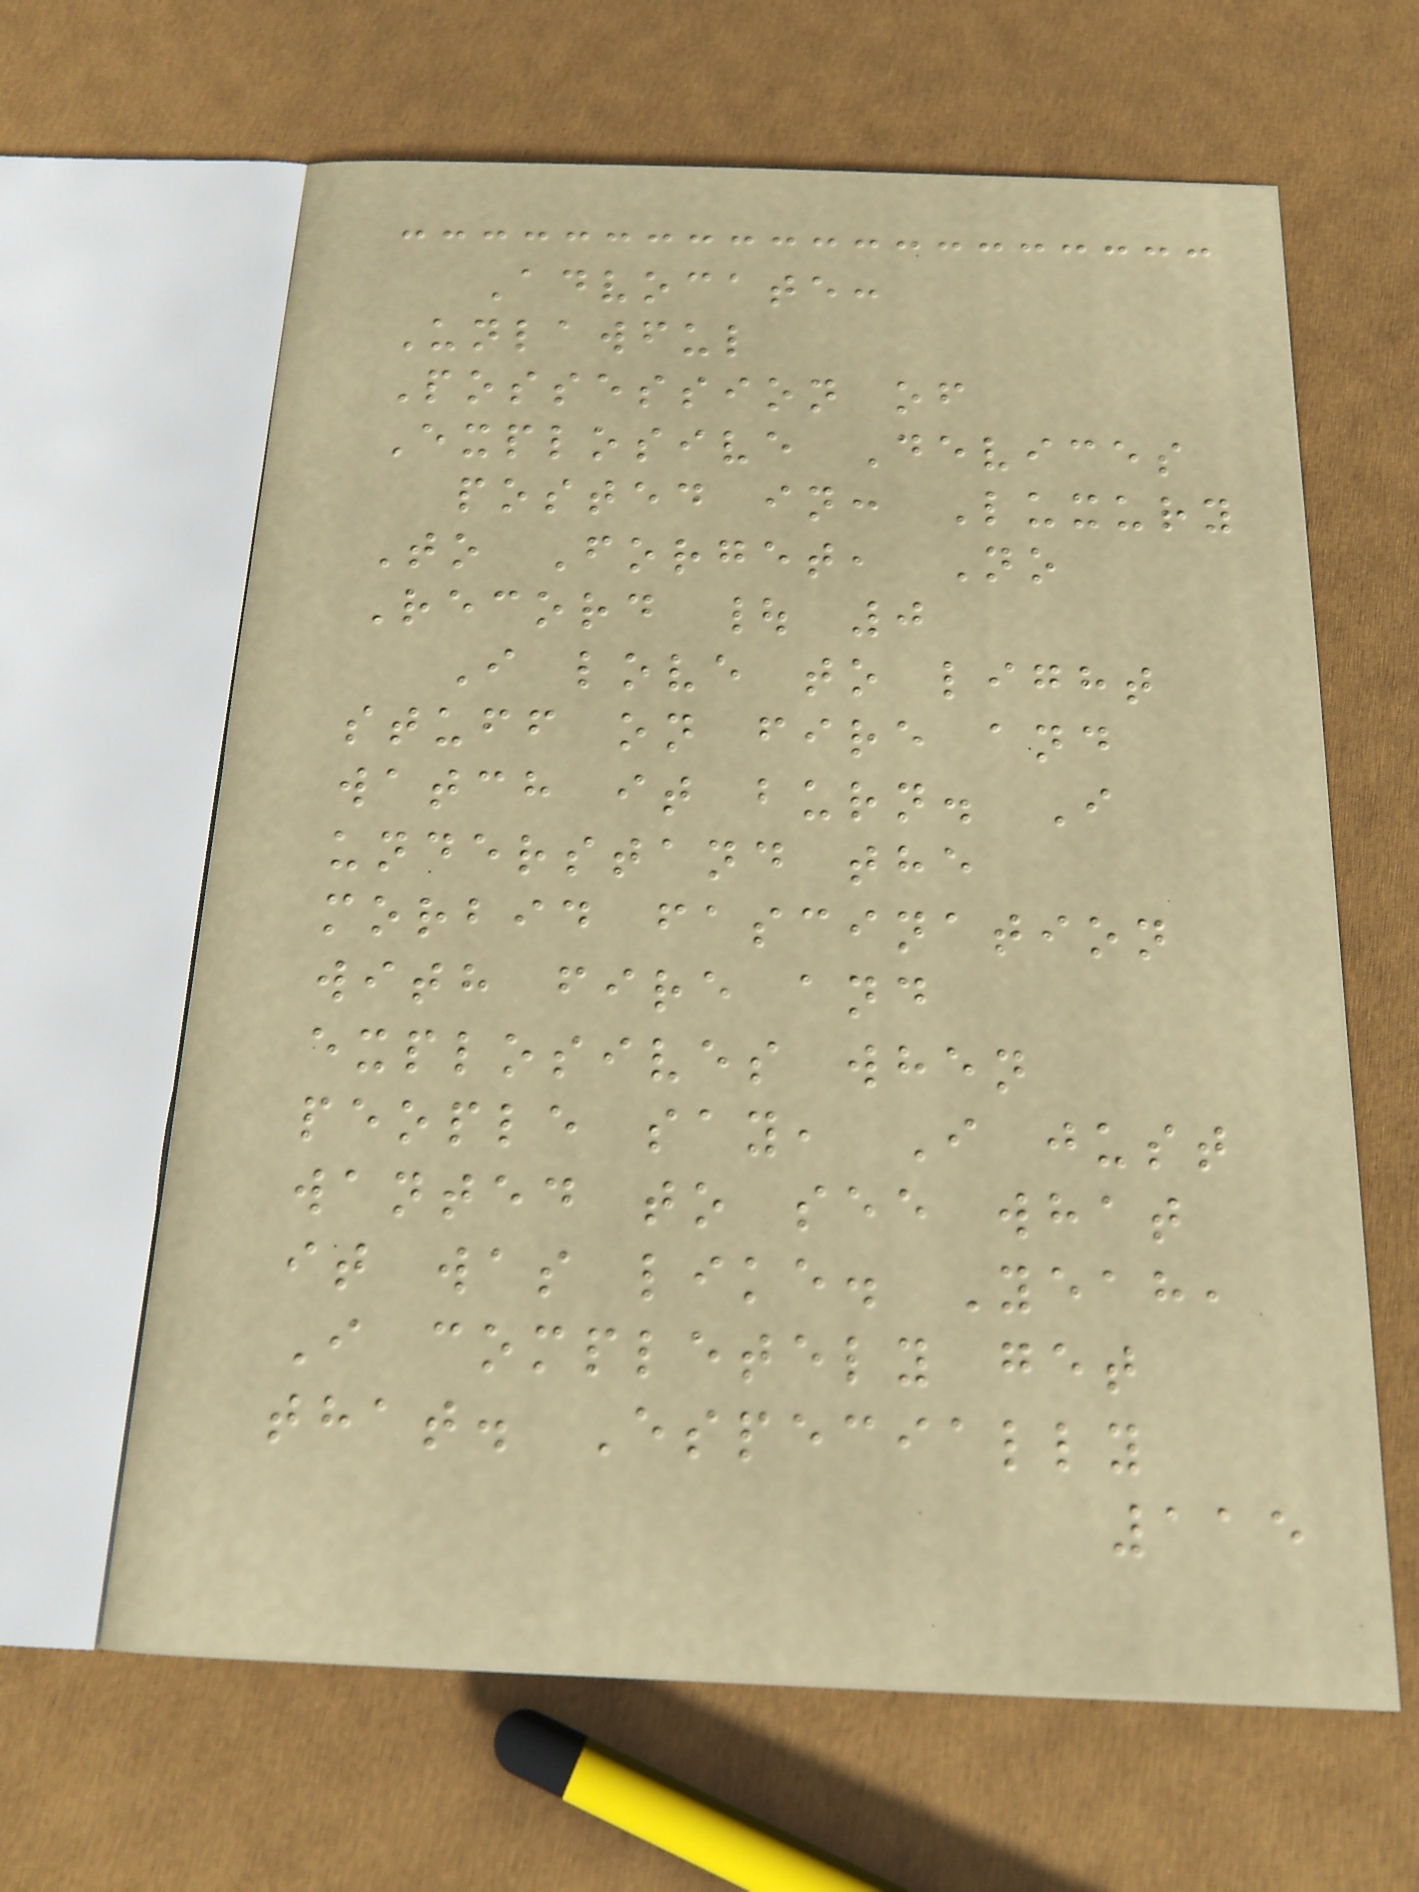Advocate:
Unlawful
Possession of
Explosive Devices
posted in: Luxury
To Forget, No
Record | 0
I love to light
stuff on fire and
watch it burn. I
understand the
morbid fascination
with fire and
explosives when
people say, I just
wanted to see what
it was like. Yeah,
I completely get
that. Especially
115
